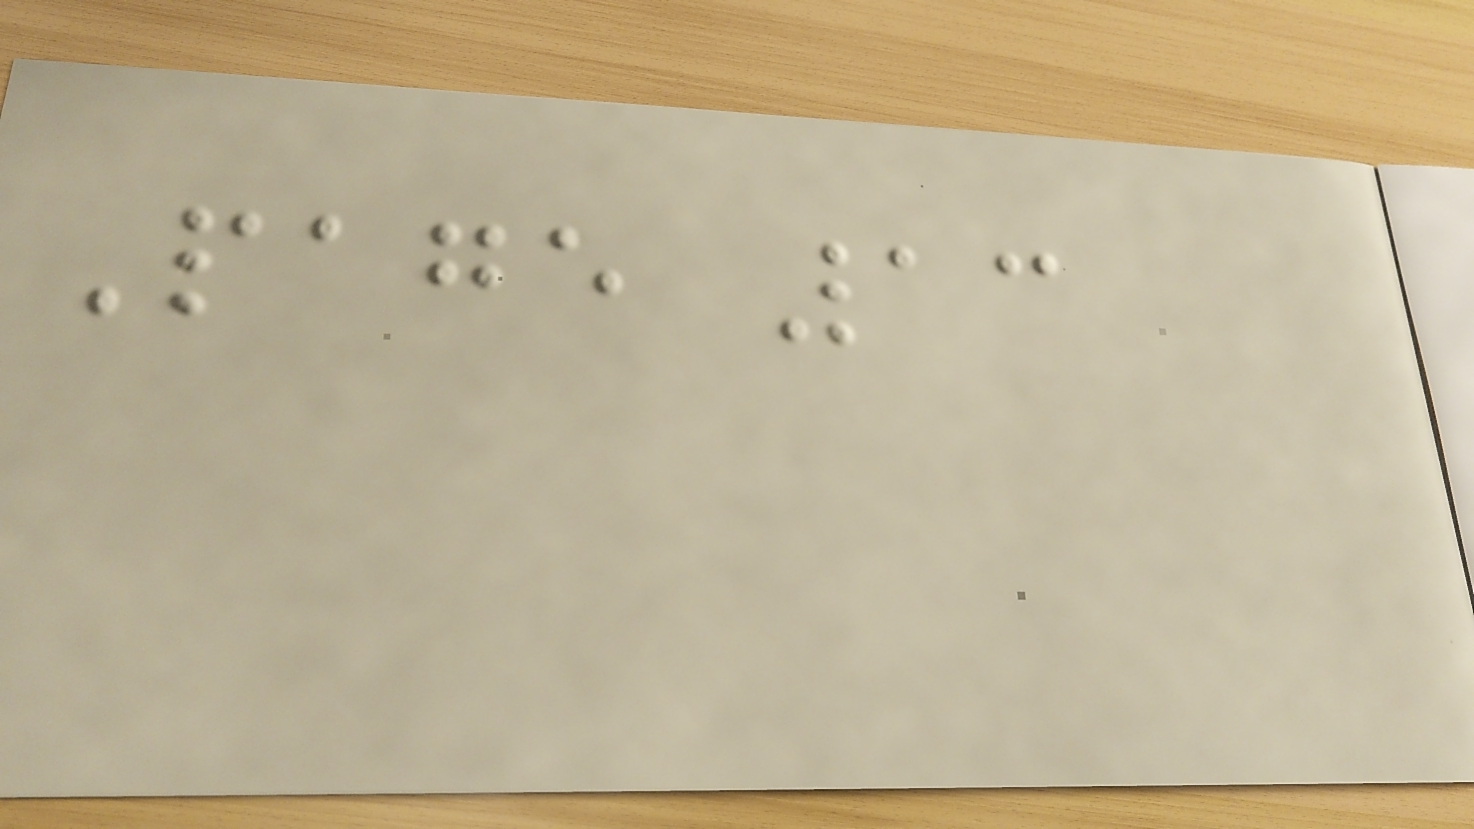Page 13
